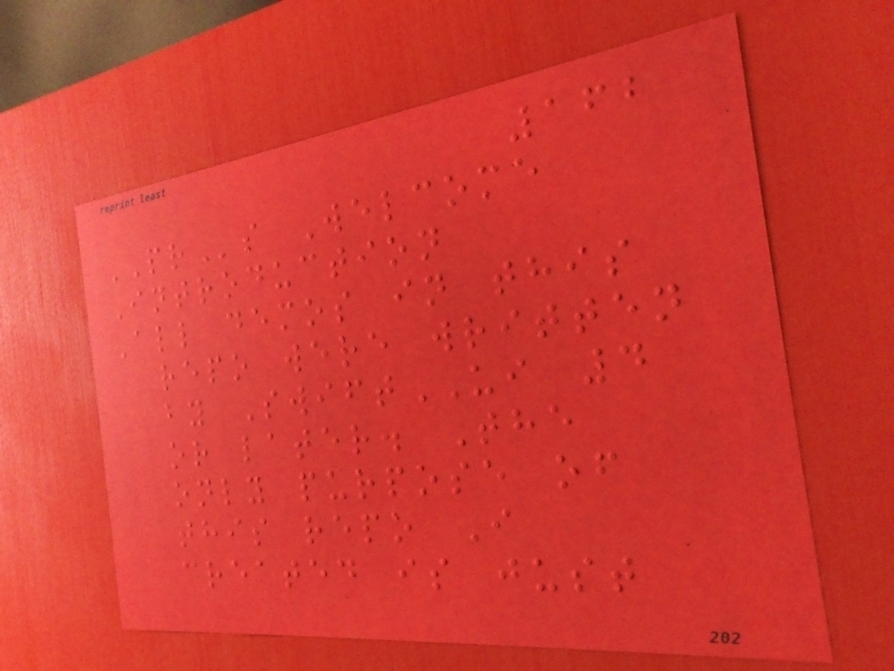162
PRs Welcome
Introduction
All demos in this
repo were written
by SwiftUI 4
or later. The
only purpose of
this repo I
created is just
